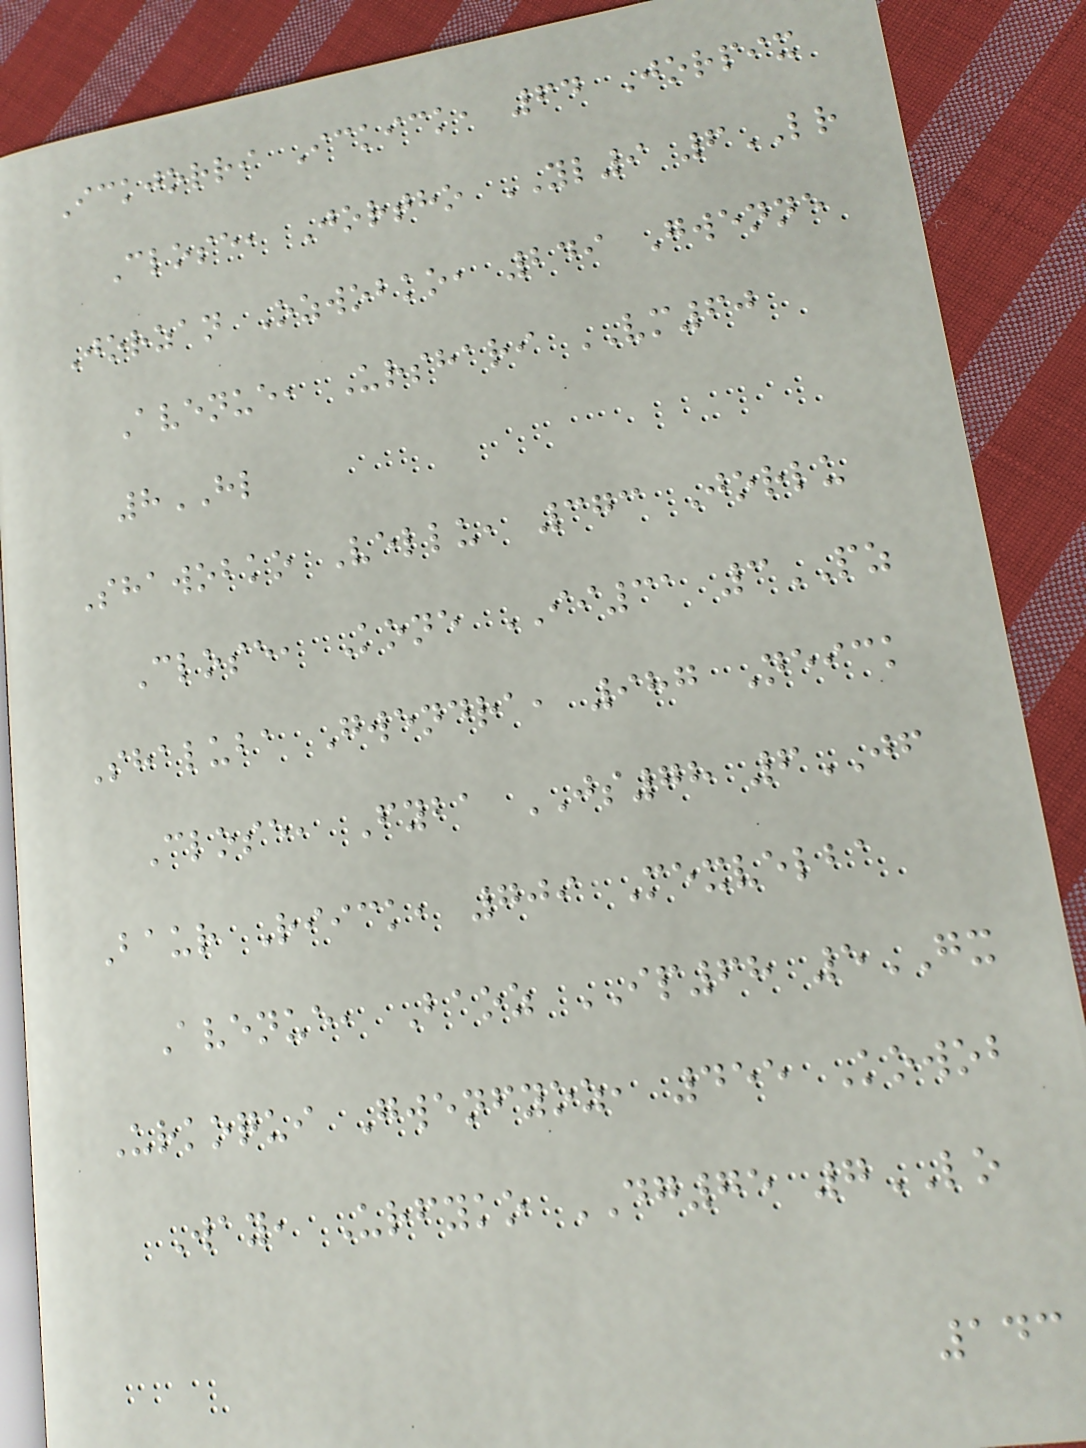Ickjorri Ickick, 64 Jorpix
Close, Jortho YL9 6LR
Jorzan Ozwobko, 249 Gwenne
Avenue, Urshari VM60
8HL
Shawobko Vellu, 373 Jorlu
Close, Kone II31 3PZ
Shaluba Gwendra, 987 Neick
Close, Fyba JS78 6JF
Baur Riick, 709 Mexvelba
Avenue, Baoz IP68 5GX
Urkoqui Gwenfyoz, 455 Kowob
Way, Urfyko DG75 7LO
143
